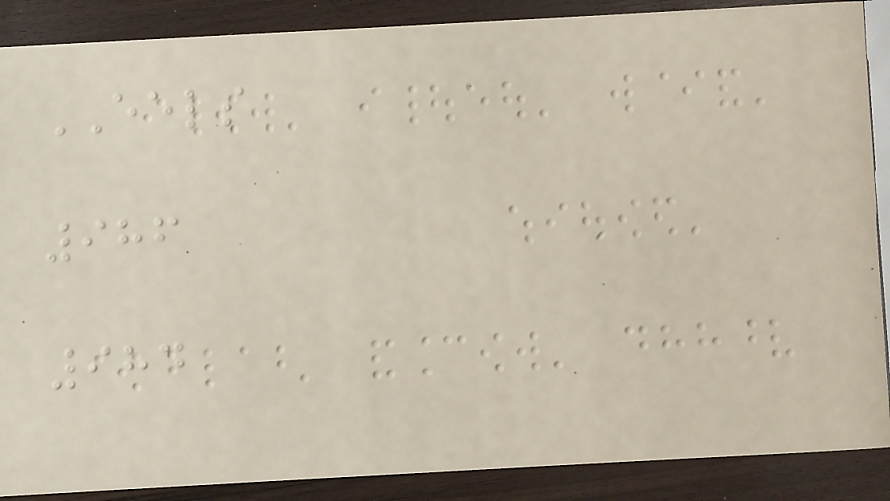EELS
986
984
